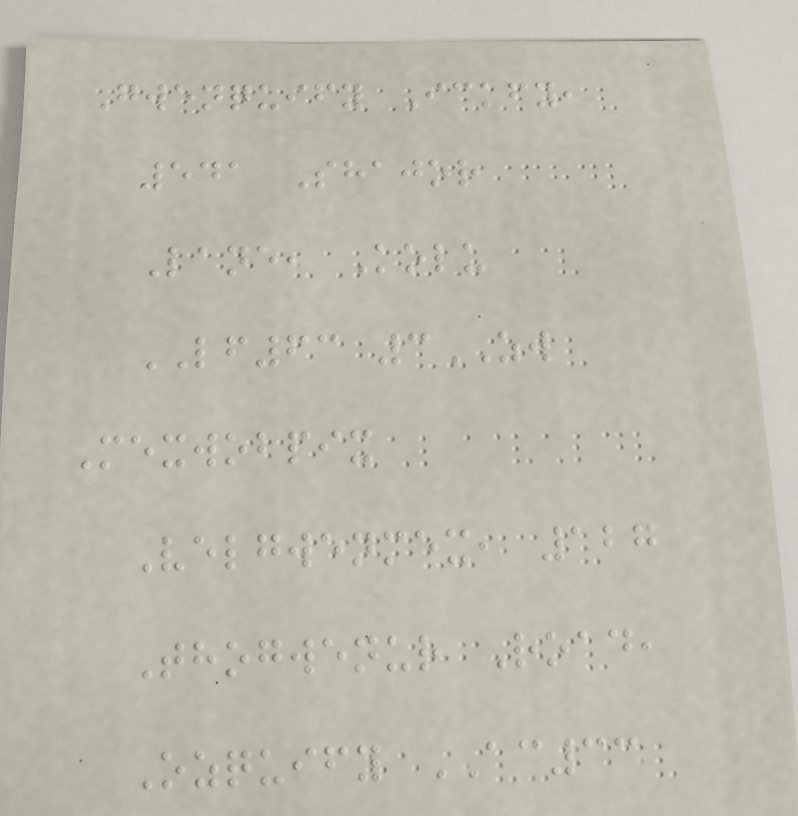Gwenquify Ickfy,
541 Shajor
Lane, Kolu
LF63 3ZW
Mexwobpix
Velgwenmex, 127
Thogwenur Road,
Ozquify AC33
